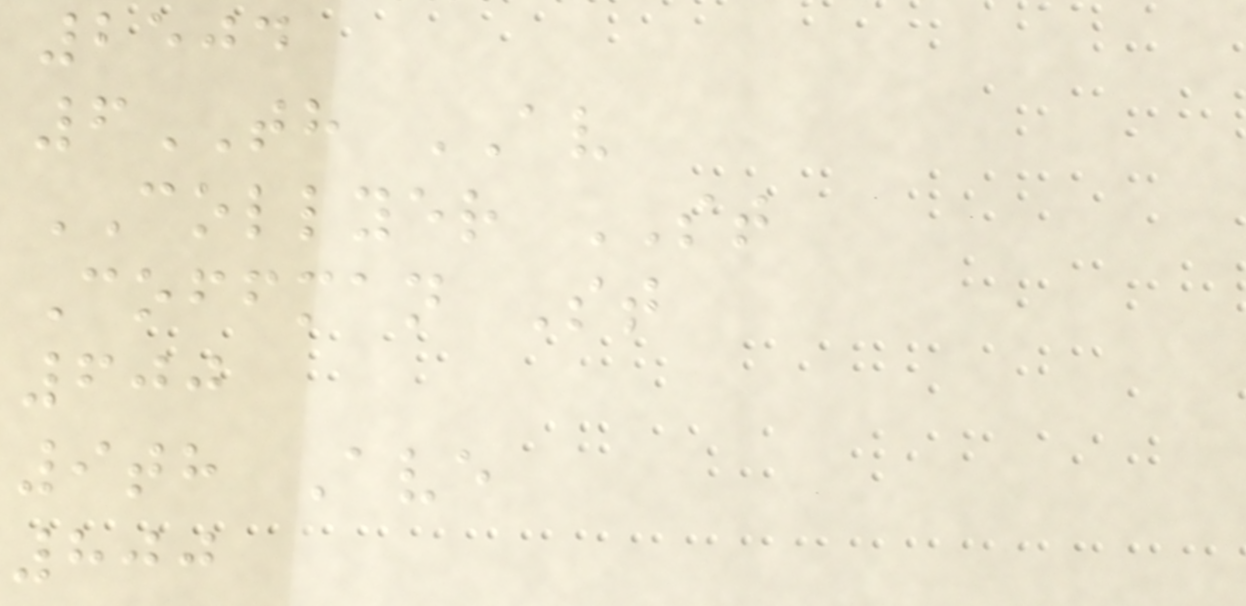2504
6TH AV
COLLYER ST
Coffman St
600
9th Ave
800
